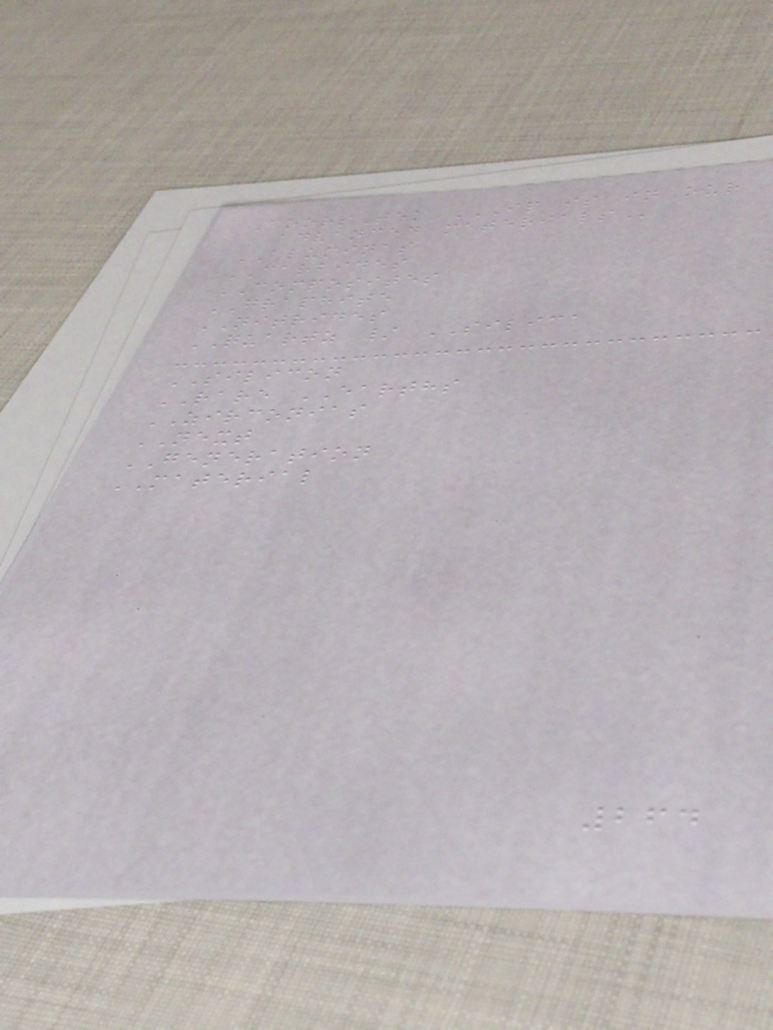CoorsTek IP IS IN OUR
ADVANCED MATERIALS
ALUMINAS
CARBIDES
COMPOSITES
GRAPHITE
NITRIDES
QUARTZ / SILICA
SILICON
RARE EARTHS
ZIRCONIAS
NEXT
GENERATION
MATERIAL
264
